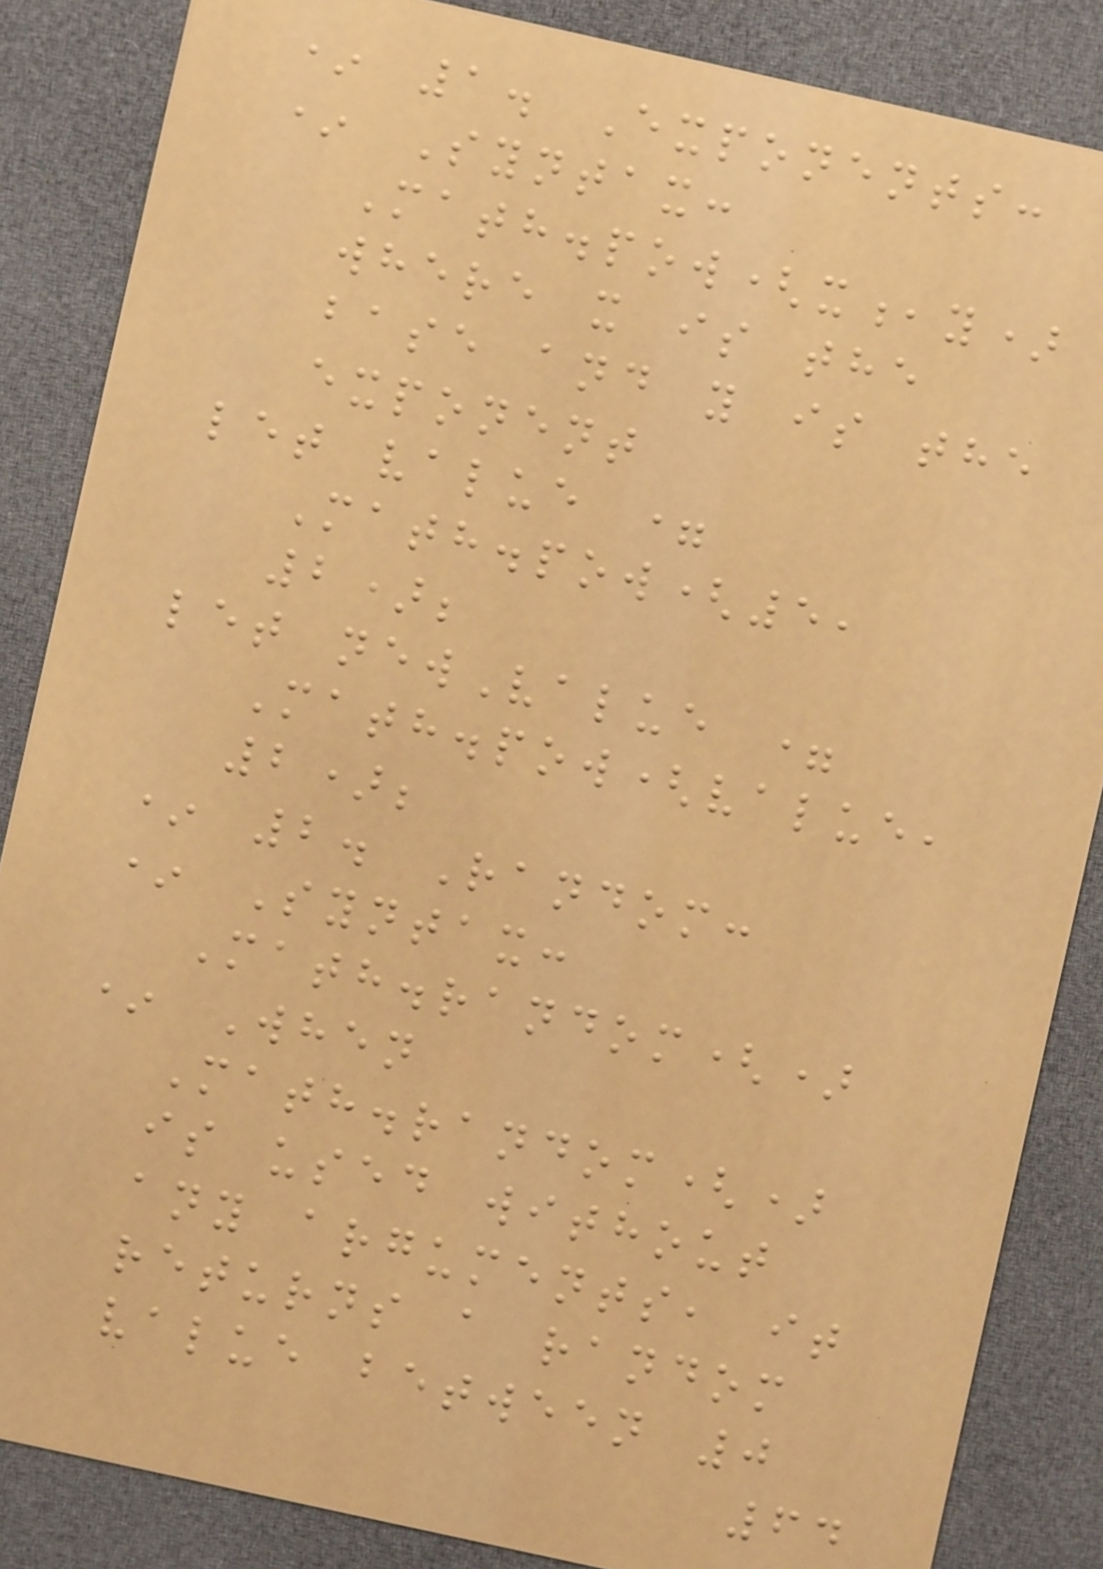* 1. Exponents:
* Syntax:
Math.pow(x,y)
where x is the
base and y is the
exponent
let value =
Math.pow(5,
2);
let newValue =
Math.pow(value,
2);
* 2. Random:
* Syntax:
Math.random()
* When
Math.random()
is used without
any arguments, it
returns a random
value between 0
64
